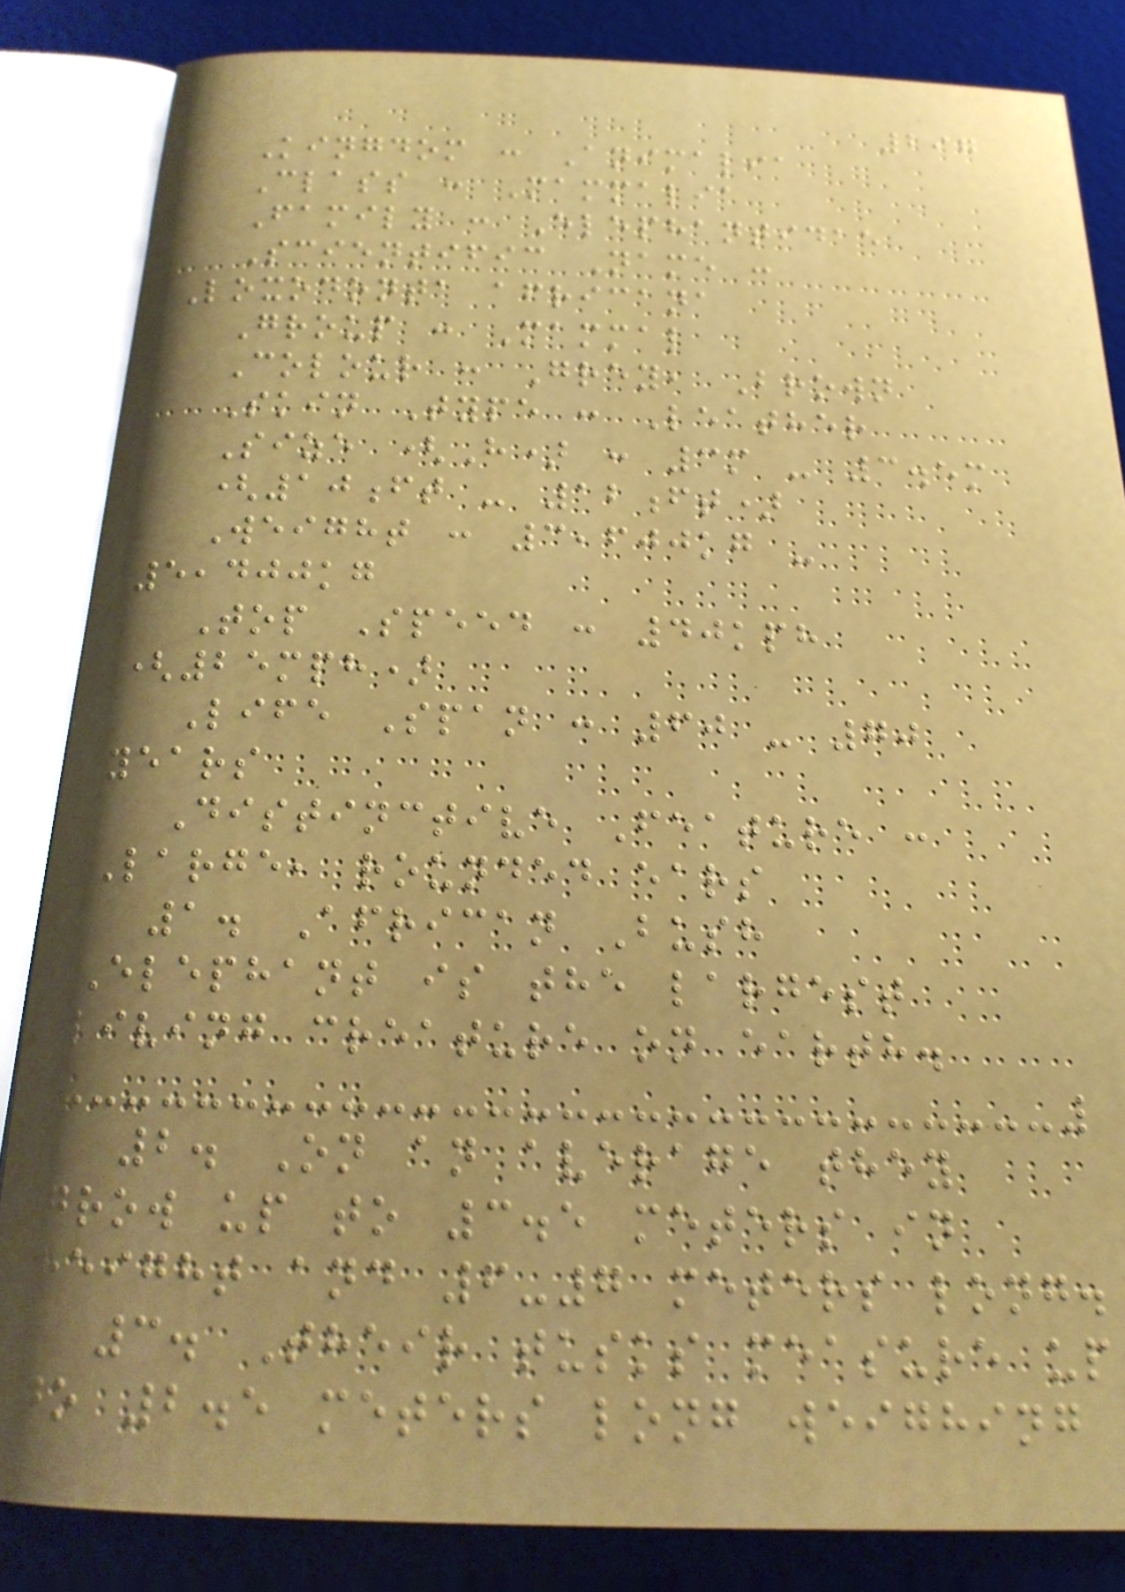297
Kingdom : Animalia
Class : Mammalia
Family : Elephantidae
Scientific Name :
Loxodonta africana
Group : Mammal
Colour : Grey, Brown
Skin Type : Leather
Size (H) : 3m - 3.5m
(10ft - 12ft)
Weight : 3,600kg -
5,400kg
Top Speed : 40kph
(25mph)
Life Span : 60 - 70
years
Distinctive Feature :
Large, rounded ears
1. African Bush
Elephant is the largest
living creature on earth.
2. On an average they
grow up to 3.5 meters in
height and 6-7 meters long.
3. Their tusks measure up
to 2.5 meters long weighing
